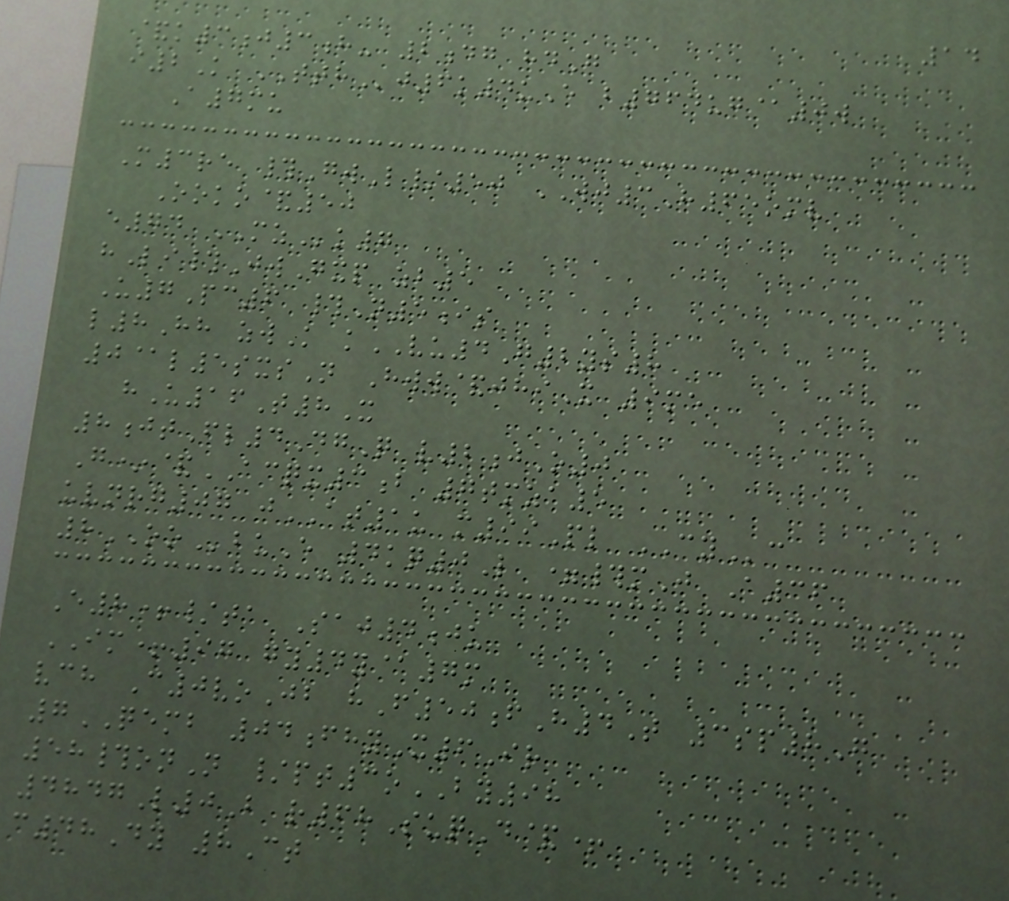14
&k3j3h- 2dg hdG
i2K TTHj6k4uE b764ug@0w
A7mu
M3re #GwL/50 WJ3H65omv
Ooko&50
e74 MZk7
hLi#JwGxp zb5
U7Pc6 #N5is
l8Hh zwK kVU4G2ys8
0@l5sxsN Hww&jhiX 9me
hU16T8X
8jtFl4DgQ v2jO0
G*&ACQX3b 7tmza5
uvnrg07 jAT1u m99Pl CYc
8OObuE 4kq0L =#mJ A36
E8+/ta Saj4ju
IM+97 gy4y@7m
vch C0voJb hF50fH4T 3sp8G
7QEMB 04fhyX6Ir
58#onN /pt3oBY98
4847L0B r68SuqD&+
c48Dy 8Ct
